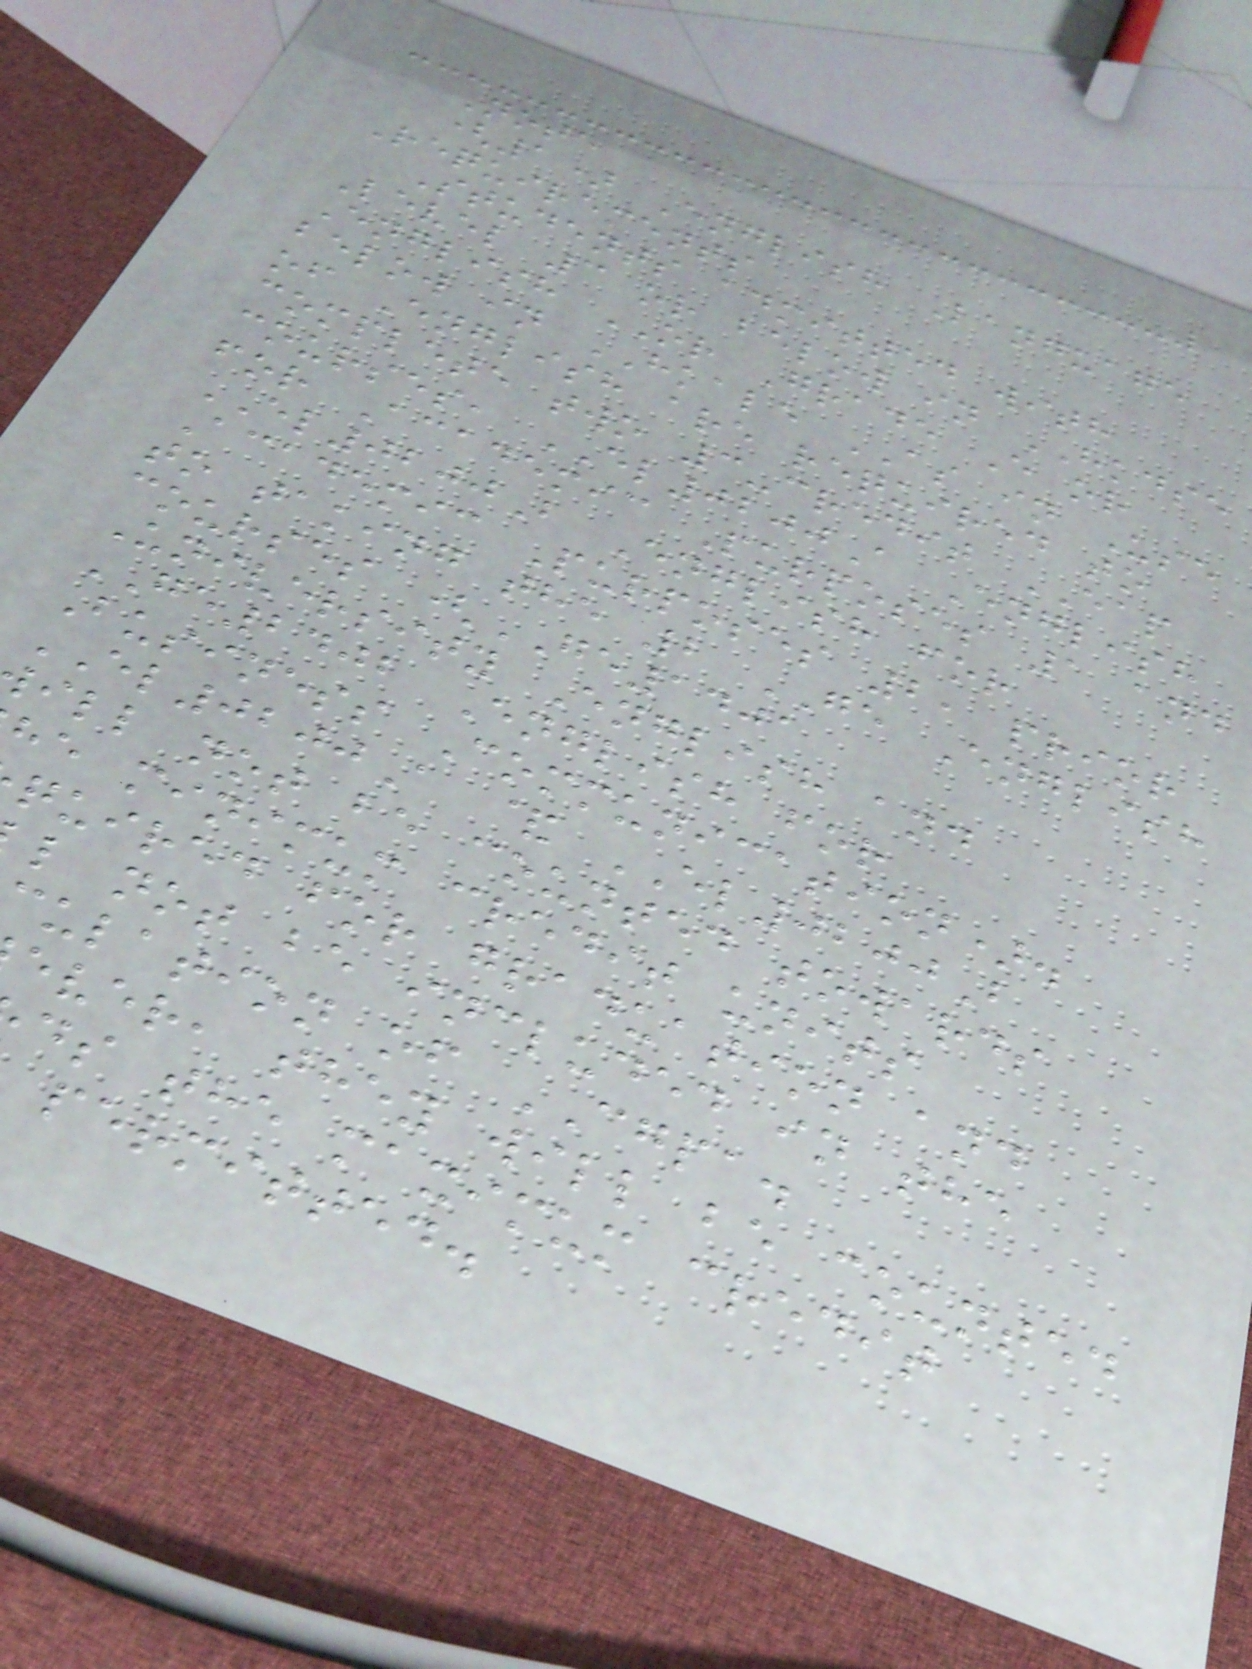Note
(1) English Language
Requirements
Students admitted with
Level 3 or below in HKDSE
English OR Grade E or
below in HKALE AS in Use
of English are required to
complete two 3-credit EAP
courses, EL0200A English
for Academic Purposes 1 and
EL0200B English for
Academic Purposes 2, prior
to taking the 2 GE English
courses (GE1401
University English and
GE2402 English for
Business Communication).
EL0200A & EL0200B
ill not be counted towards
he minimum credit units
quired for graduation and
l not be included in the
ulation of CGPA.
ever, they will be counted
ds the maximum credit
permitted.
